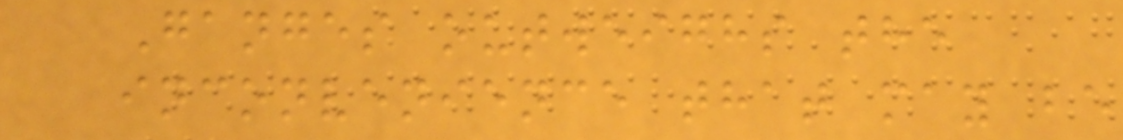Ganges outweighs the
inconvenience that may be
